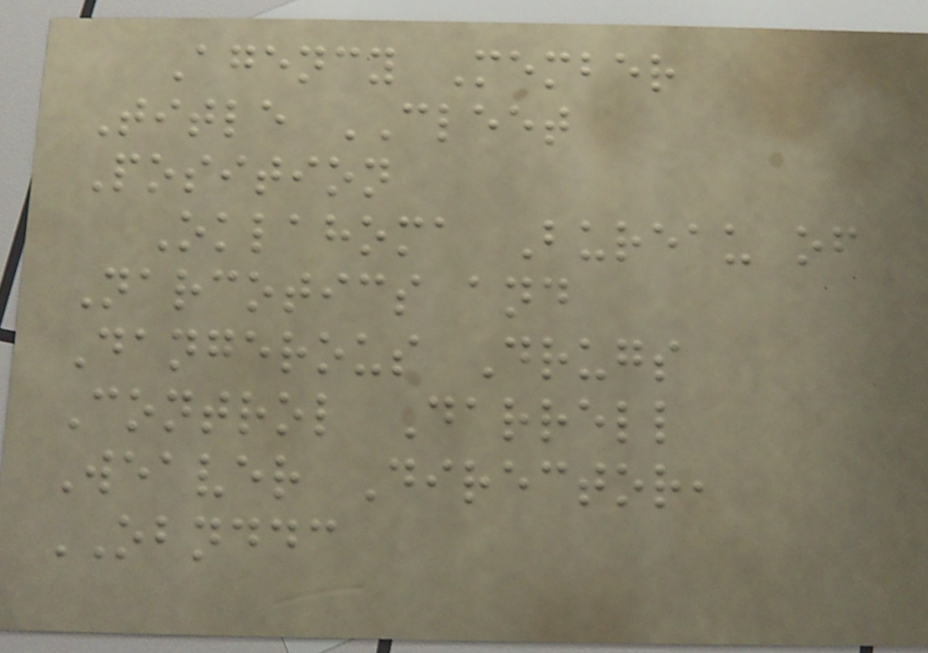Agency Member
Title CLEET
Position
Oklahoma Bureau of
Narcotics and
Dangerous Drugs
Control Darrell
Weaver Director,
OBNDDC
